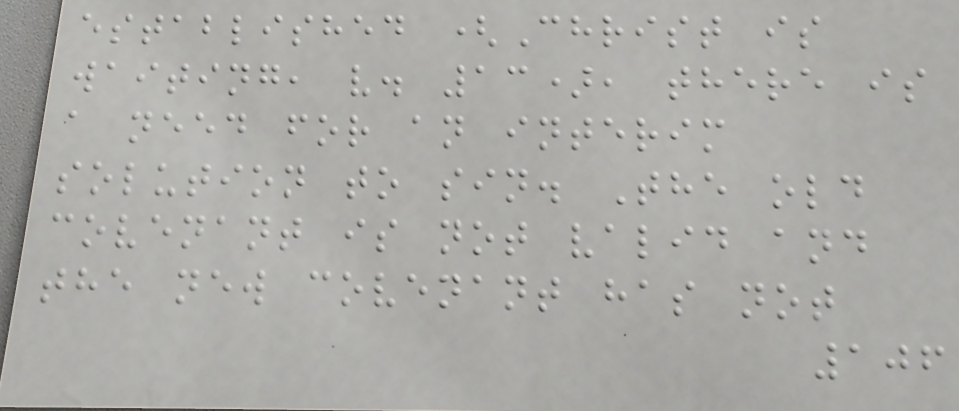established (Christ is
waiting, v. 13), there is
a need for an interim
solution to sin. The old
covenant is not valid and
the new covenant has not
106
